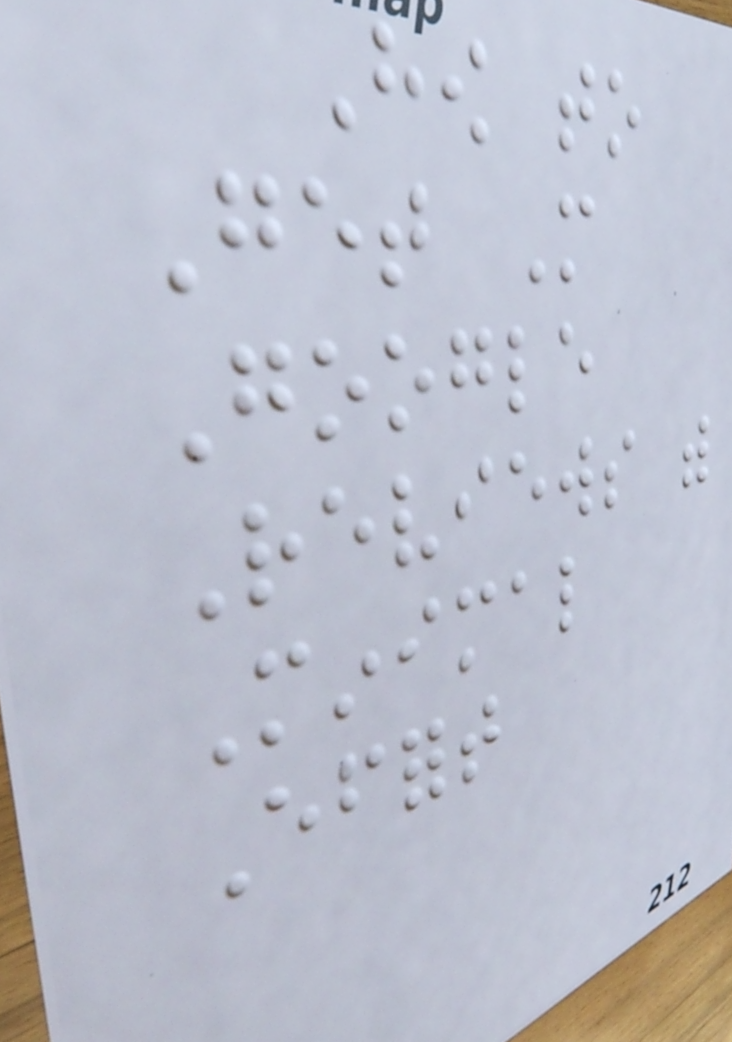How to
Get More
Google
Reviews with
Minimal
Effort
